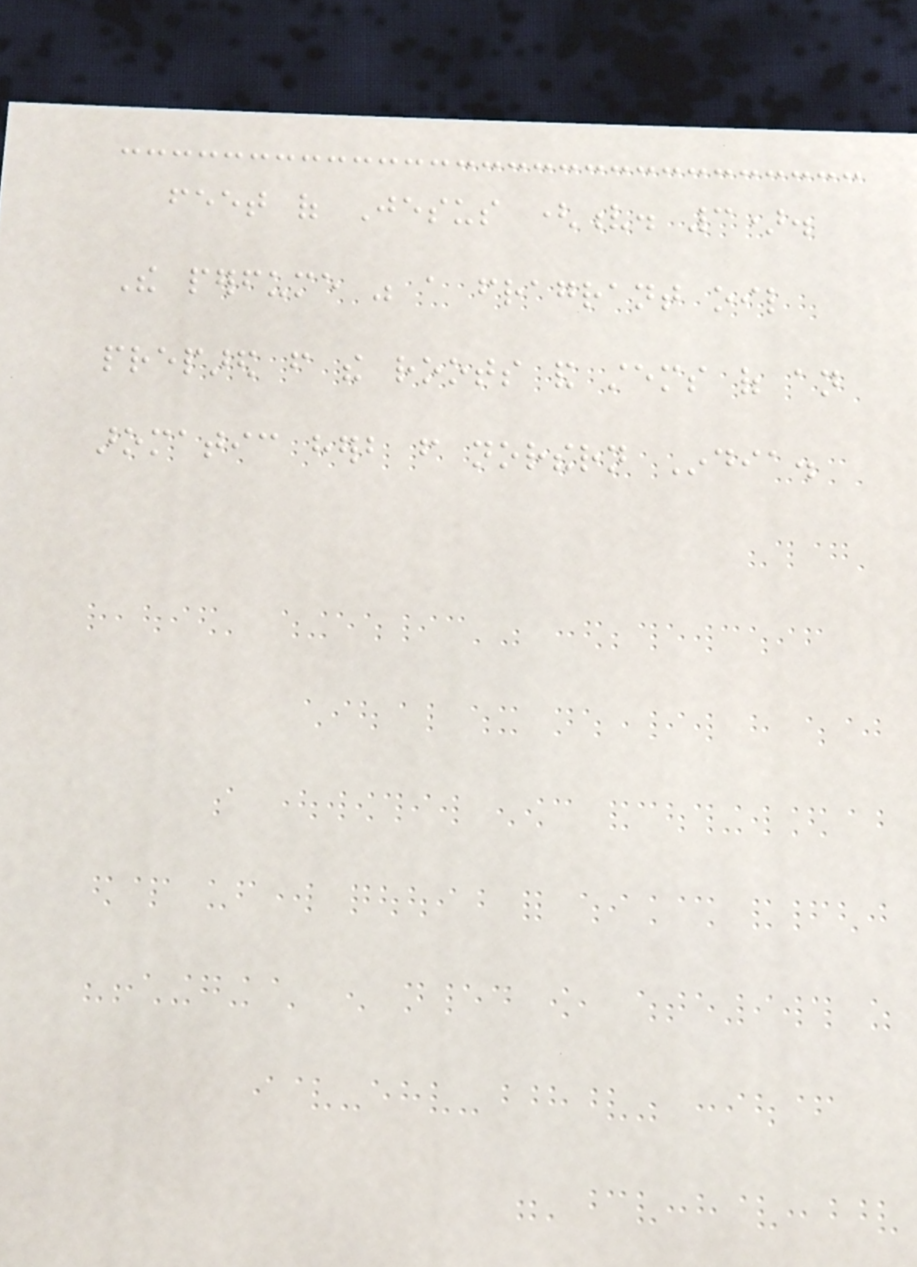feet of Jesus (v. 3).
The perfume was a fragrant oil
prepared from the roots and stems of an
aromatic herb from northern India.
